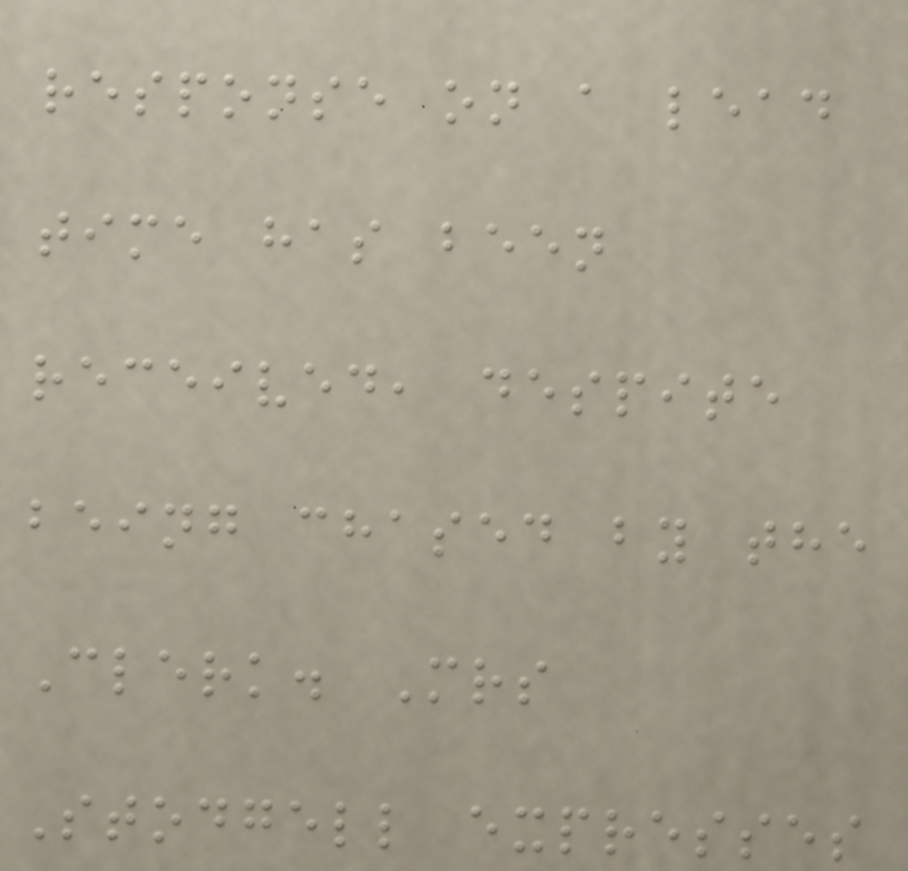response on a lead
time has been
received, despite
being chased by the
Clerk. Mrs
Stodgell expresses
